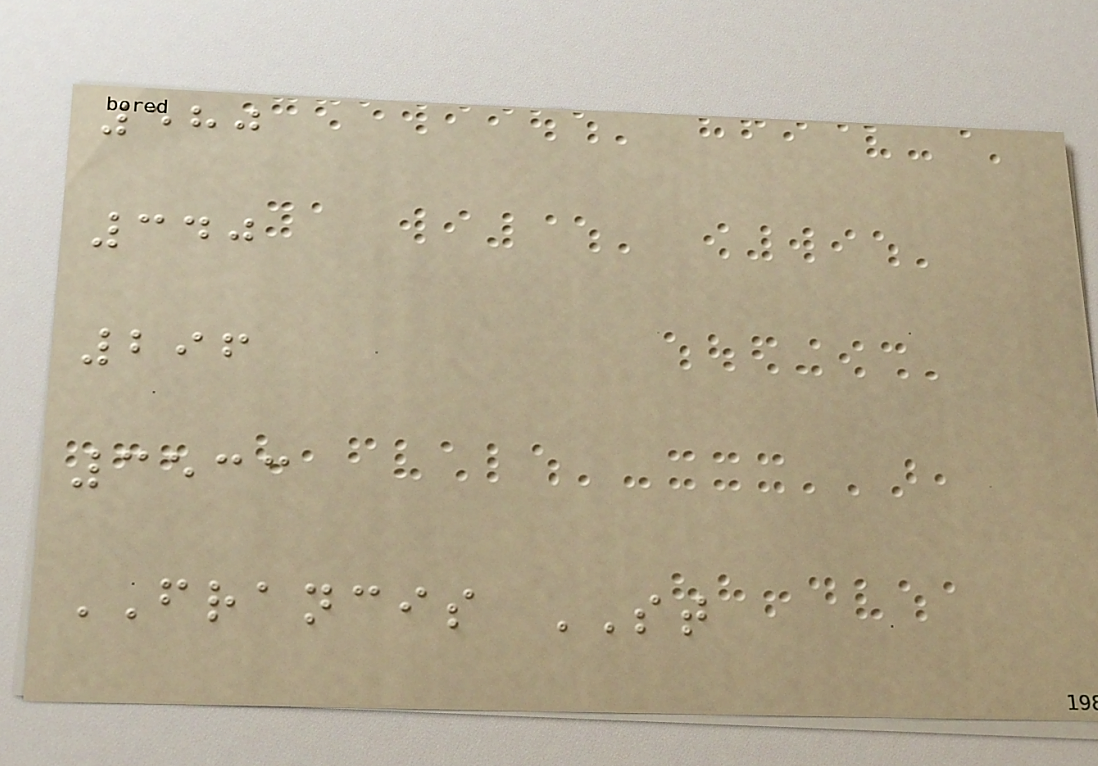580
340
296
3533
FRANCIS ST
